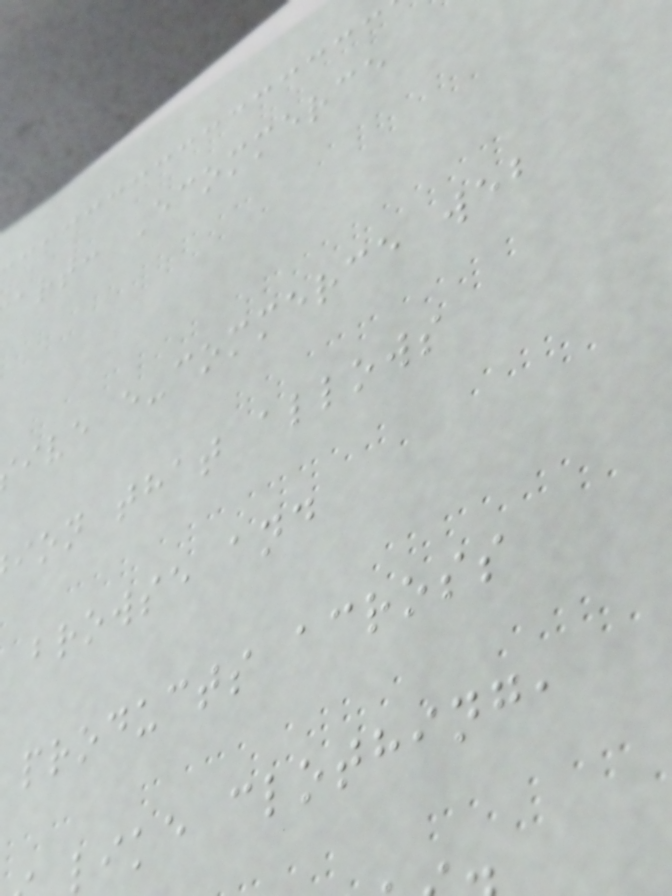art: Ecommerce
ive e-commerce web
ion that allows
browse and
products across
like clothing,
